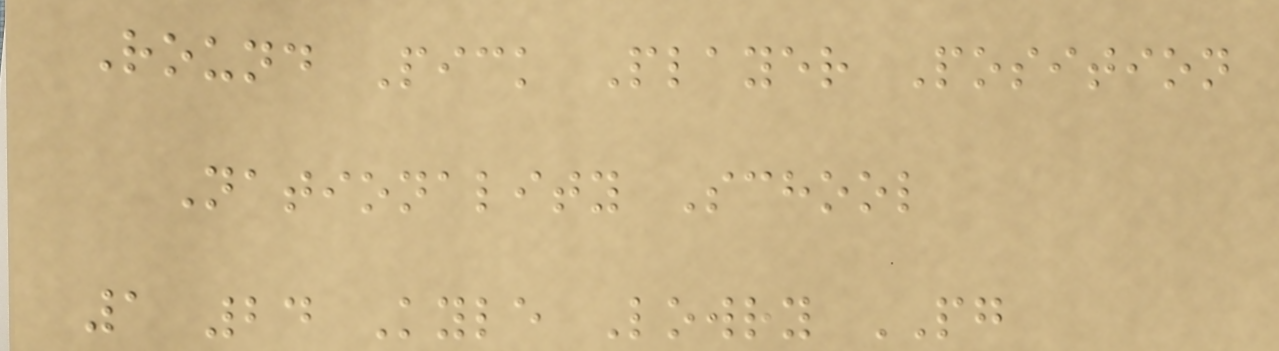Round Pick Player Position
Nationality School
1 24 Kyle Lowry PG
